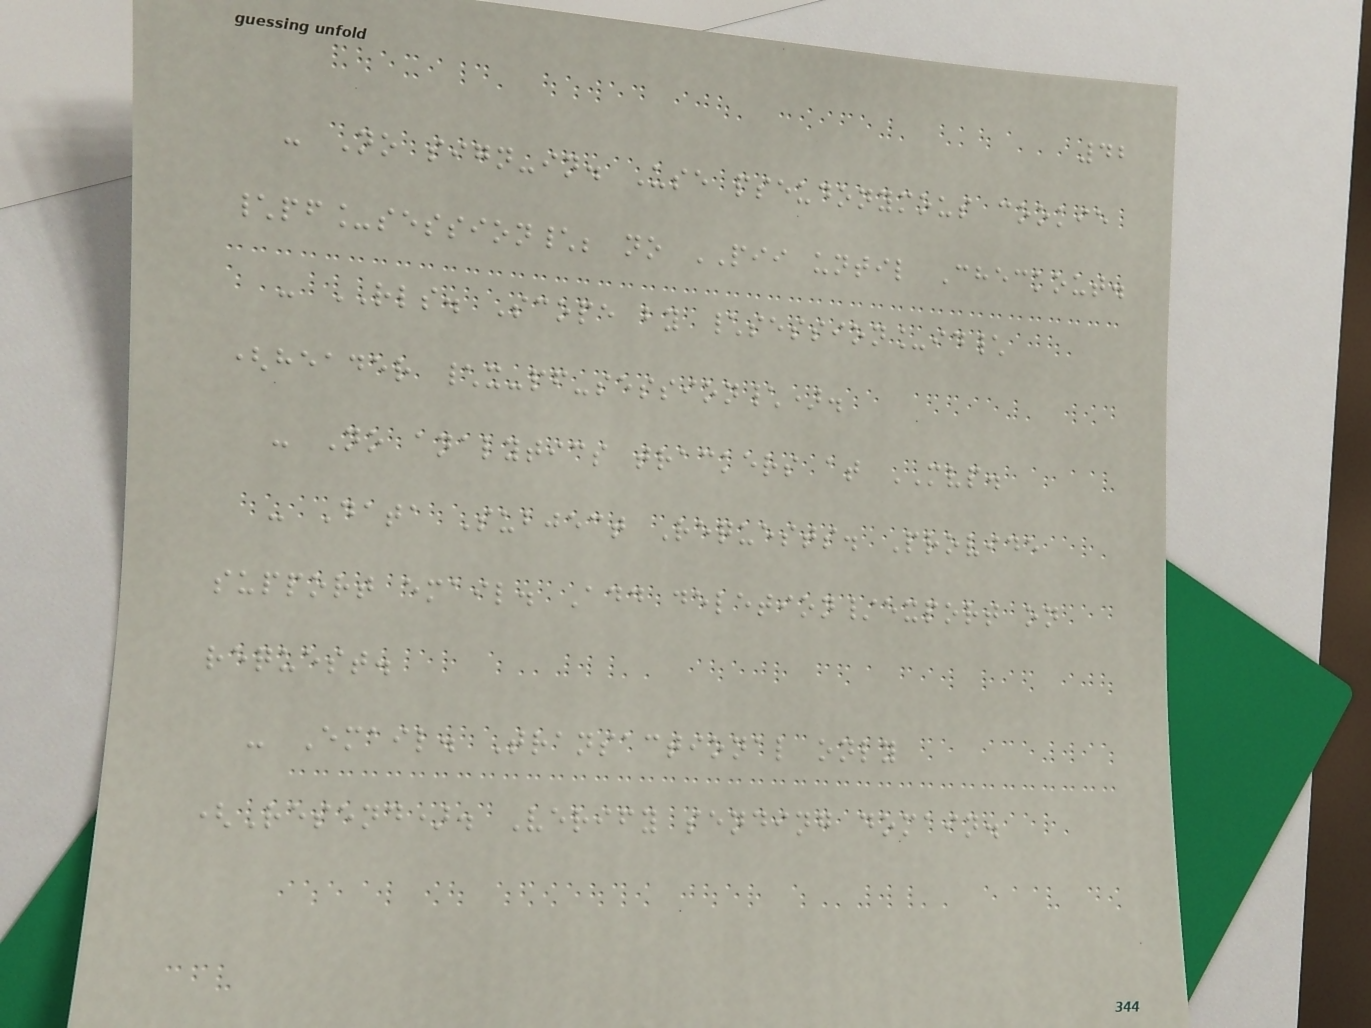42
- No sign-in. Use pseudonymous cookie
\pf_session\; no PII until Checkout.
- RLS. Scope by \session_id\
(header \x-pf-session\).
- No analytics trackers at MVP.
- Data Subject Requests. Provide
support email. Add deletion/export on
request.
- Email. Transactional only
(Resend). Verify sending domain.
